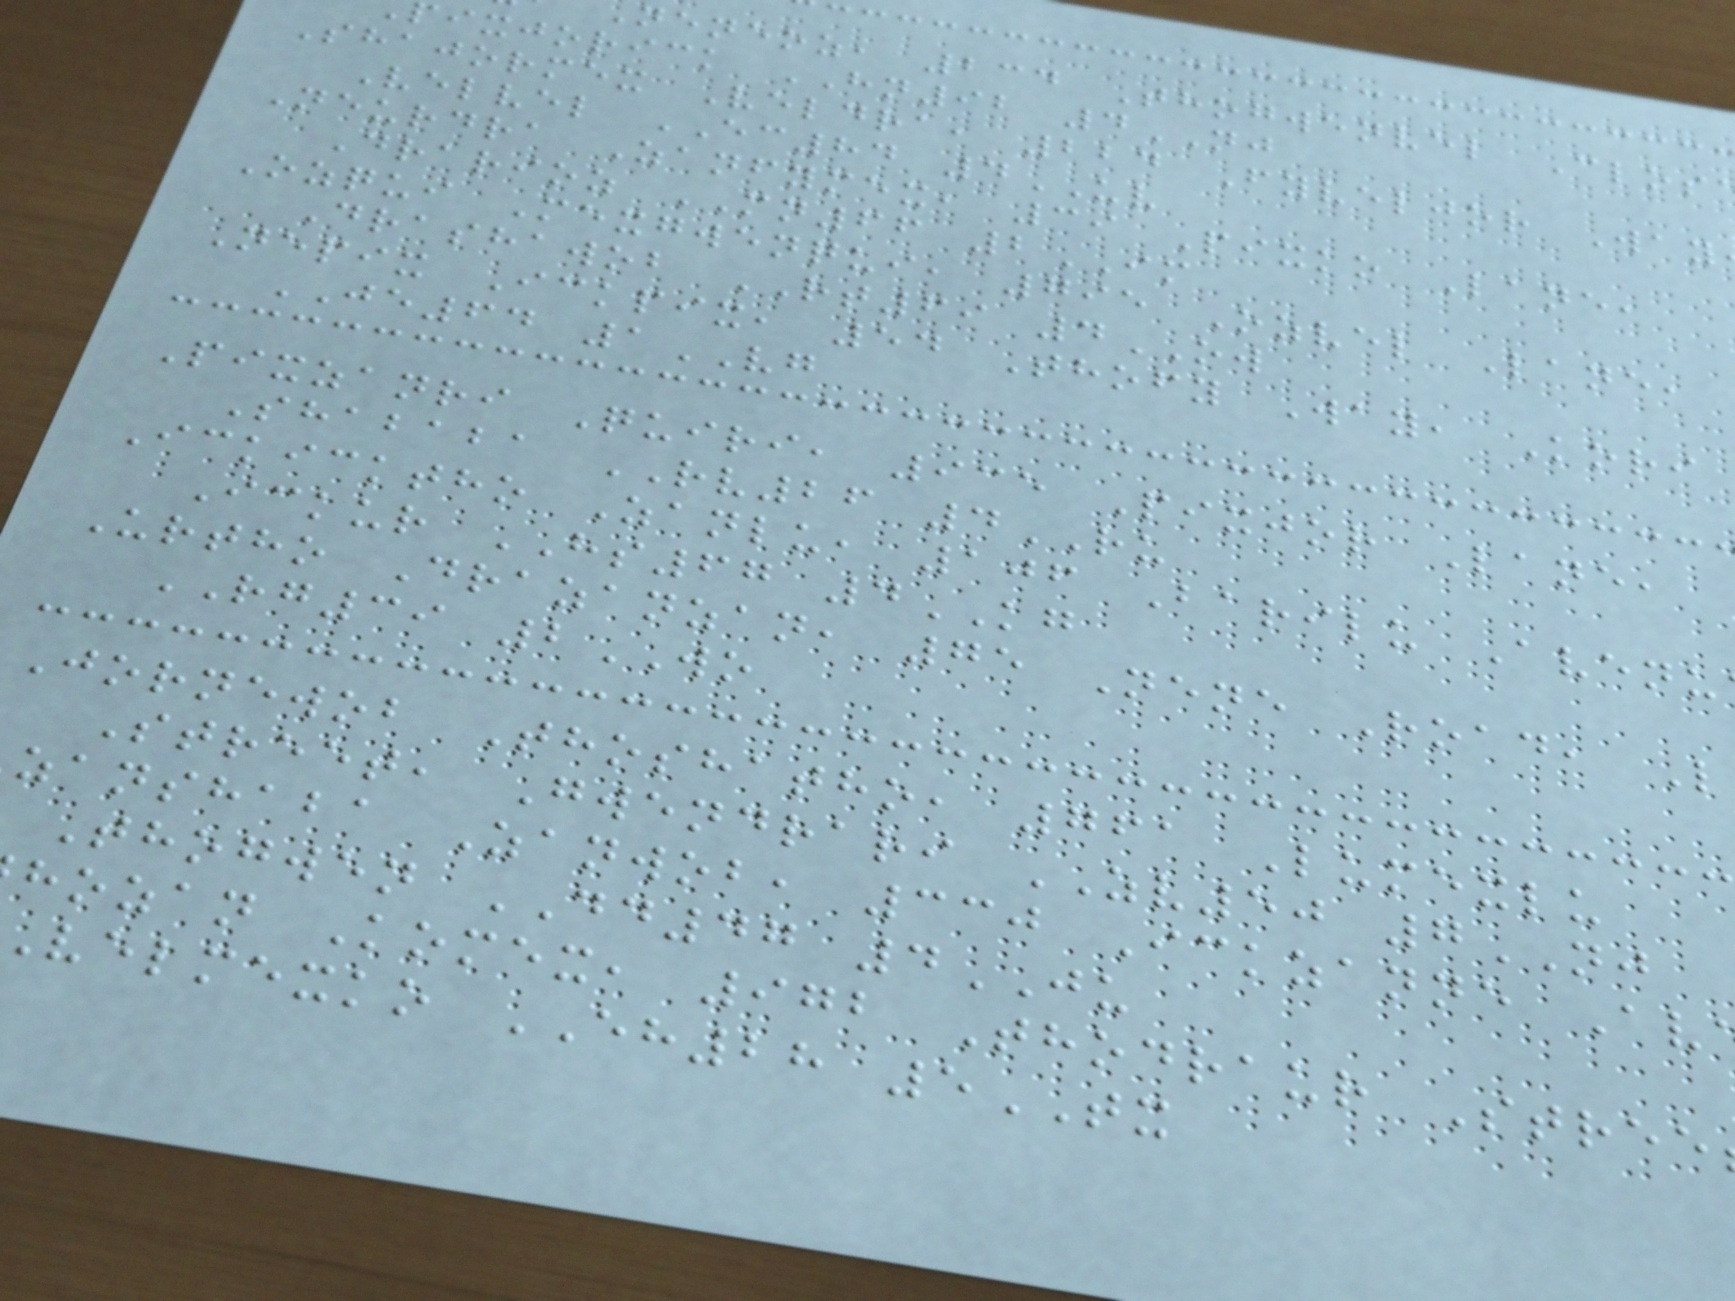neneoz, 234 Thogwenvel Clos
ixjorick HN92 4NJ
Shajormex Veldra, 224 Fyveljor Way
Velvel EC84 4UV
Neurdra Zanfymex, 39 Pixko Lane,
Drarioz MN66 2IM
Ozqui Mexgwenqui, 795 Ozvel Lane,
Drashawob RT69 4OW
Nepix Ickpix, 54 Thofy Way, Kori
JE64 1VG
Pixzanri Quiri, 935 Pixjor Lane,
Shababa RV26 4RU
Ickicktho Zanlu, 106 Barilu Avenu
Ickur HS67 4KG
Urtho Drazanzan, 75 Nene Road, L
RG39 2WO
Jornewob Thoshatho, 761 Lumexlu
Street, Gwendrari ZV50 7NJ
zanshaba Zanwob, 330 Ickzanne Av
Thogwen DD47 4JU
hozan Komex, 972 Thodraur Stree
velmexko EH28 5TX
